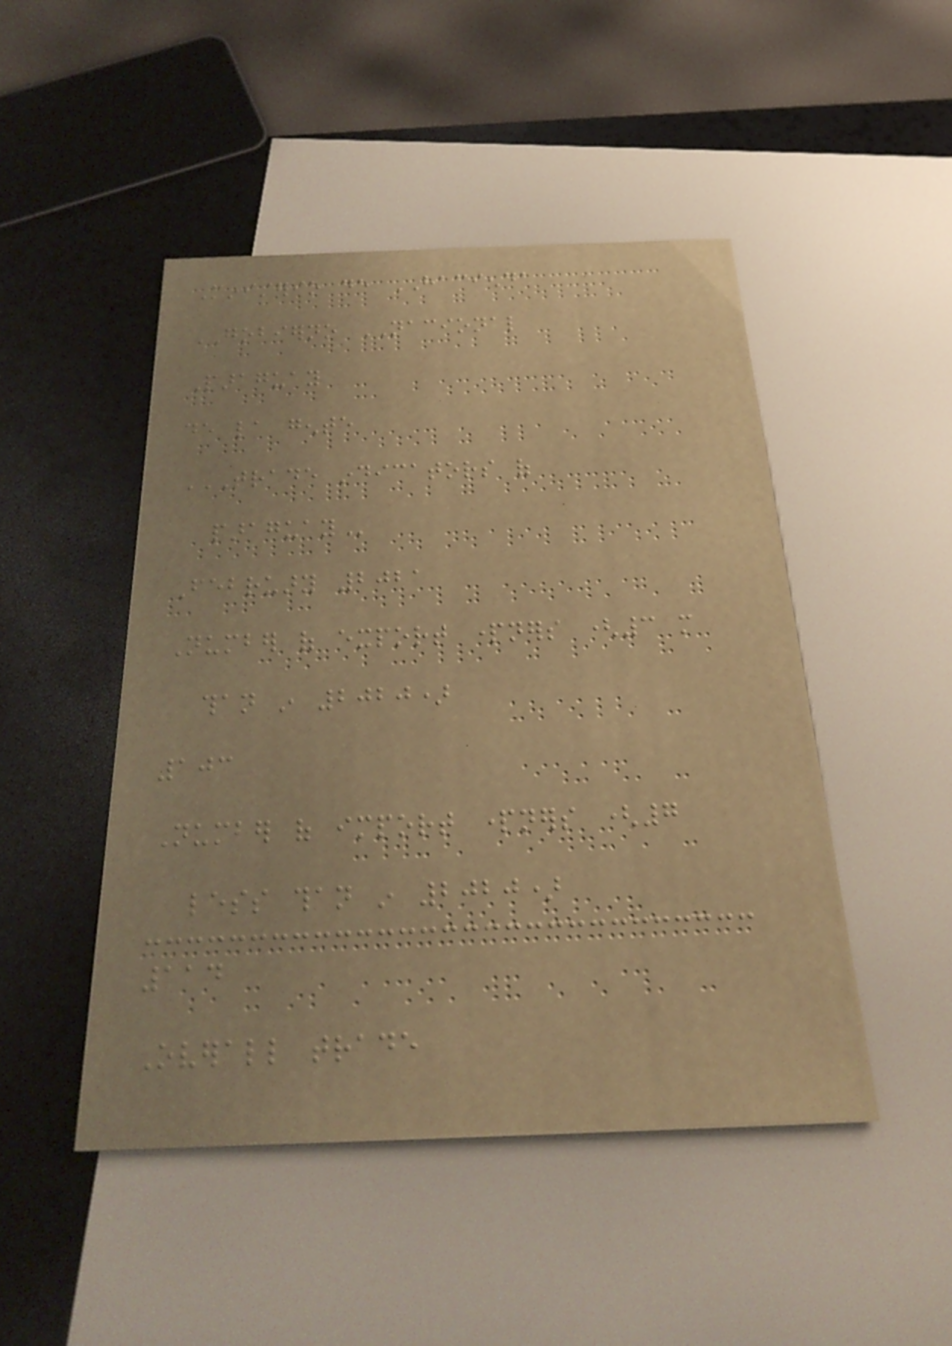Ministerio de HACIENDA
GOBIERNO NACIONAL
Paraguay
de la gente
TRADE INDICATORS OF
PARAGUAY
February 2021
Number of export partners (3 more
than in 2020)
103
Number of import partners (7
less than in 2020)
114
Overall trade
